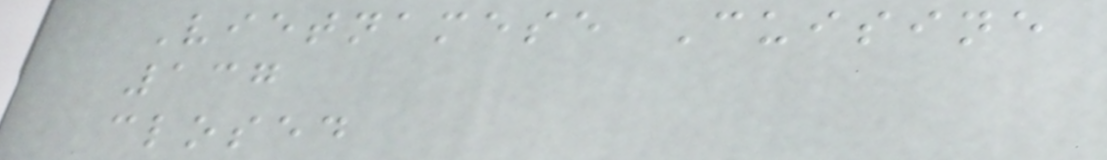Vietnamese Cuisine
137
closed
